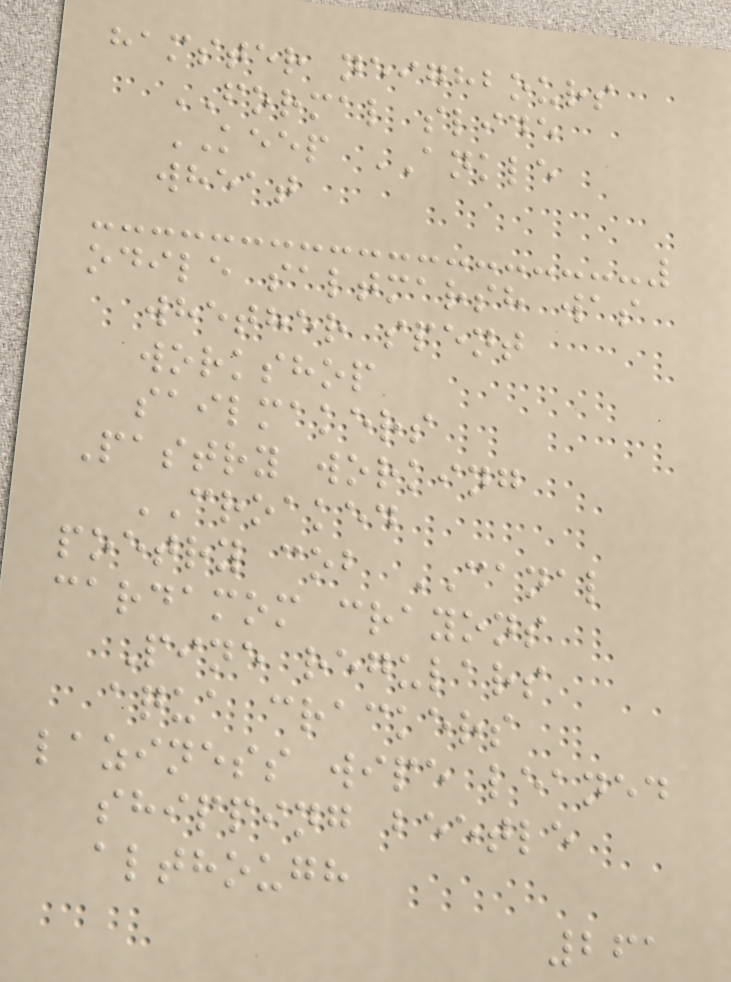hamster neighbours
FORMAL slide
KEEP ANKLE
wheat
odile saltmarsh was
whether spent
workshop
sailmakers
Pastry working
CROAKED
poetry cob CANAL
cardamom crayons
Pine regulars
aqua crackers
laziness wipe leaned
shipping beetle
although
261
